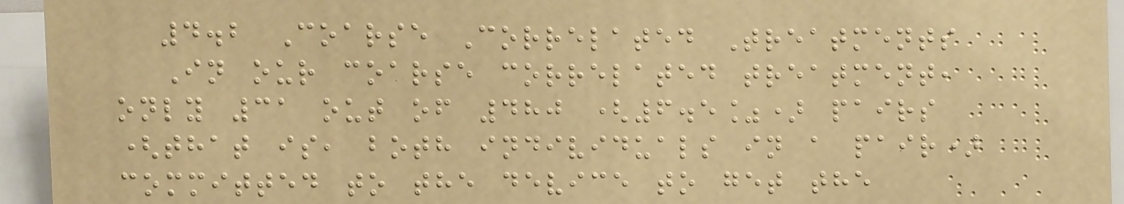4.2 Coarse Correlated Treatments
In our coarse correlated treatment,
only 31 out of 480 (6.5%) pairs
(that is, both individuals in a pair)
committed to the device to get the
